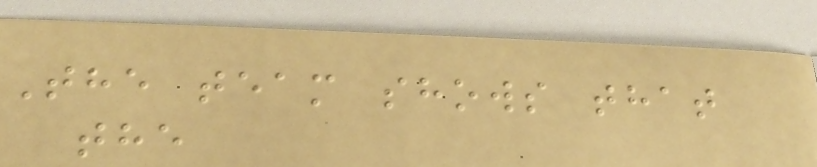The team shows that
the
